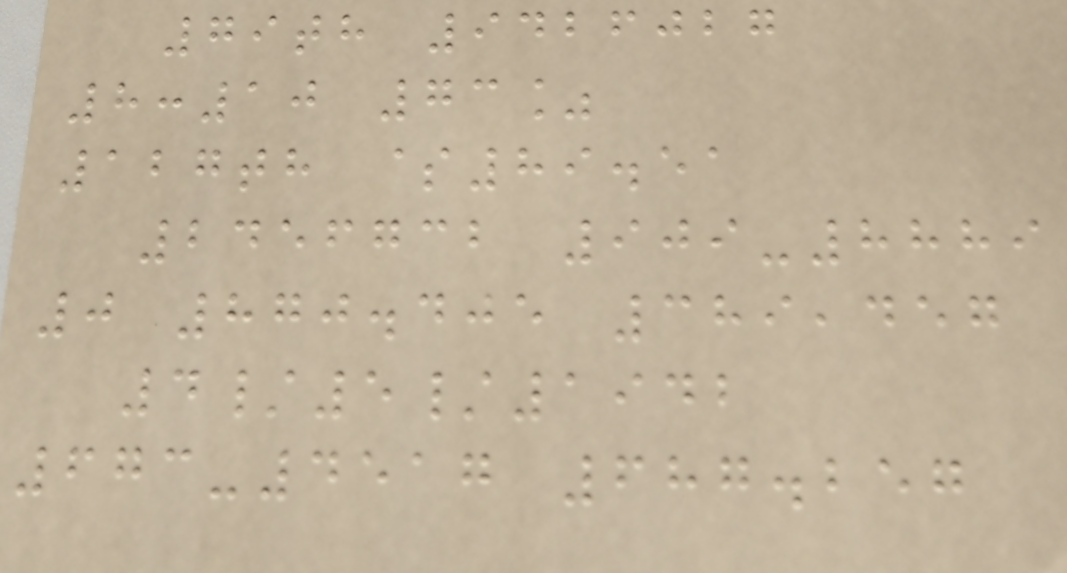79th 9426027
8:10 73%
127th $89.51
2456732 909-8889
0 870.405 389,457
4/5/1942
673-4517 687.257
